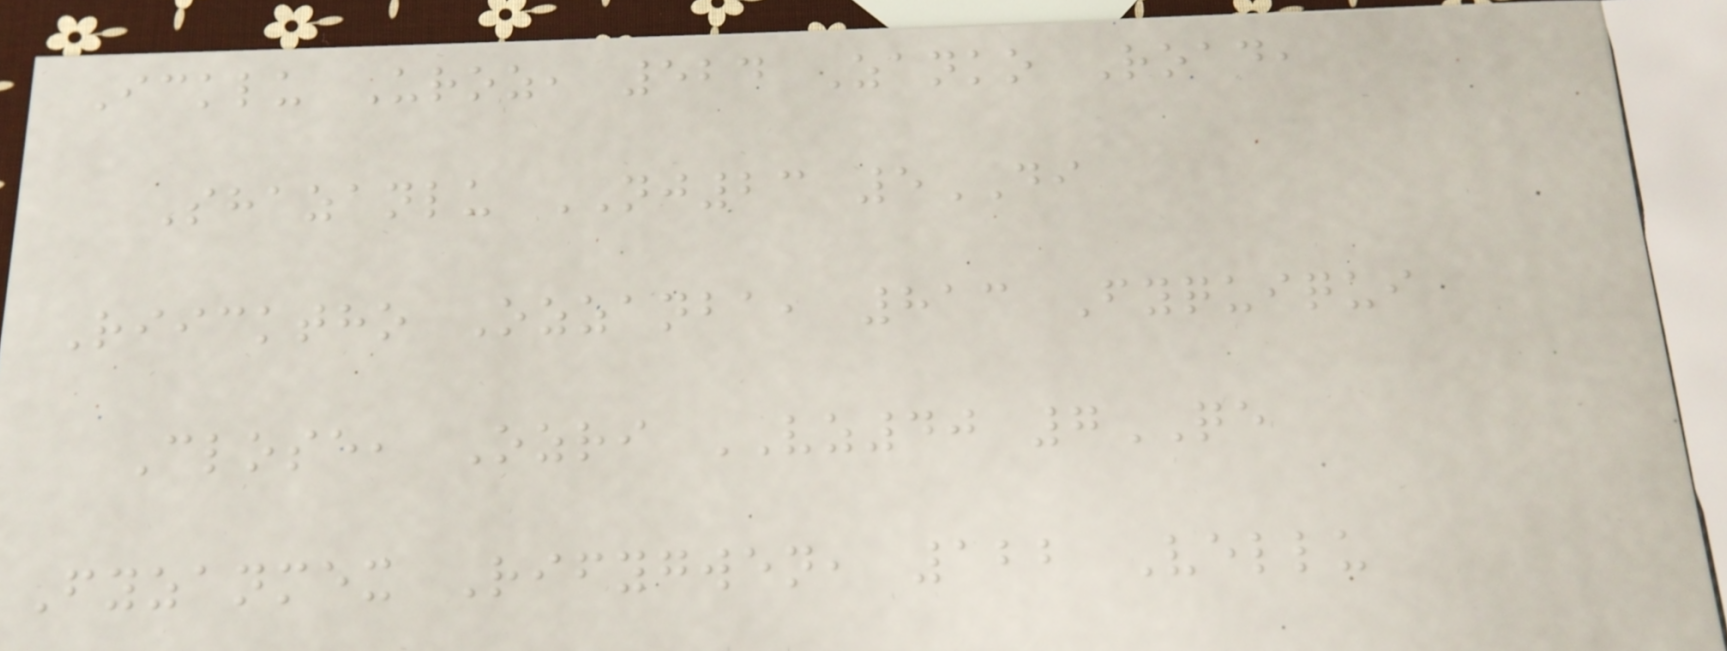Icklu Uroz, 524 Zanko Road,
Shazanlu NJ23 5DI
Riicktho Ozzanba, 813 Fyquiqui
Close, Ozri VZ40 7QE
Fyzanmex Rifygwen, 122 Vellu
